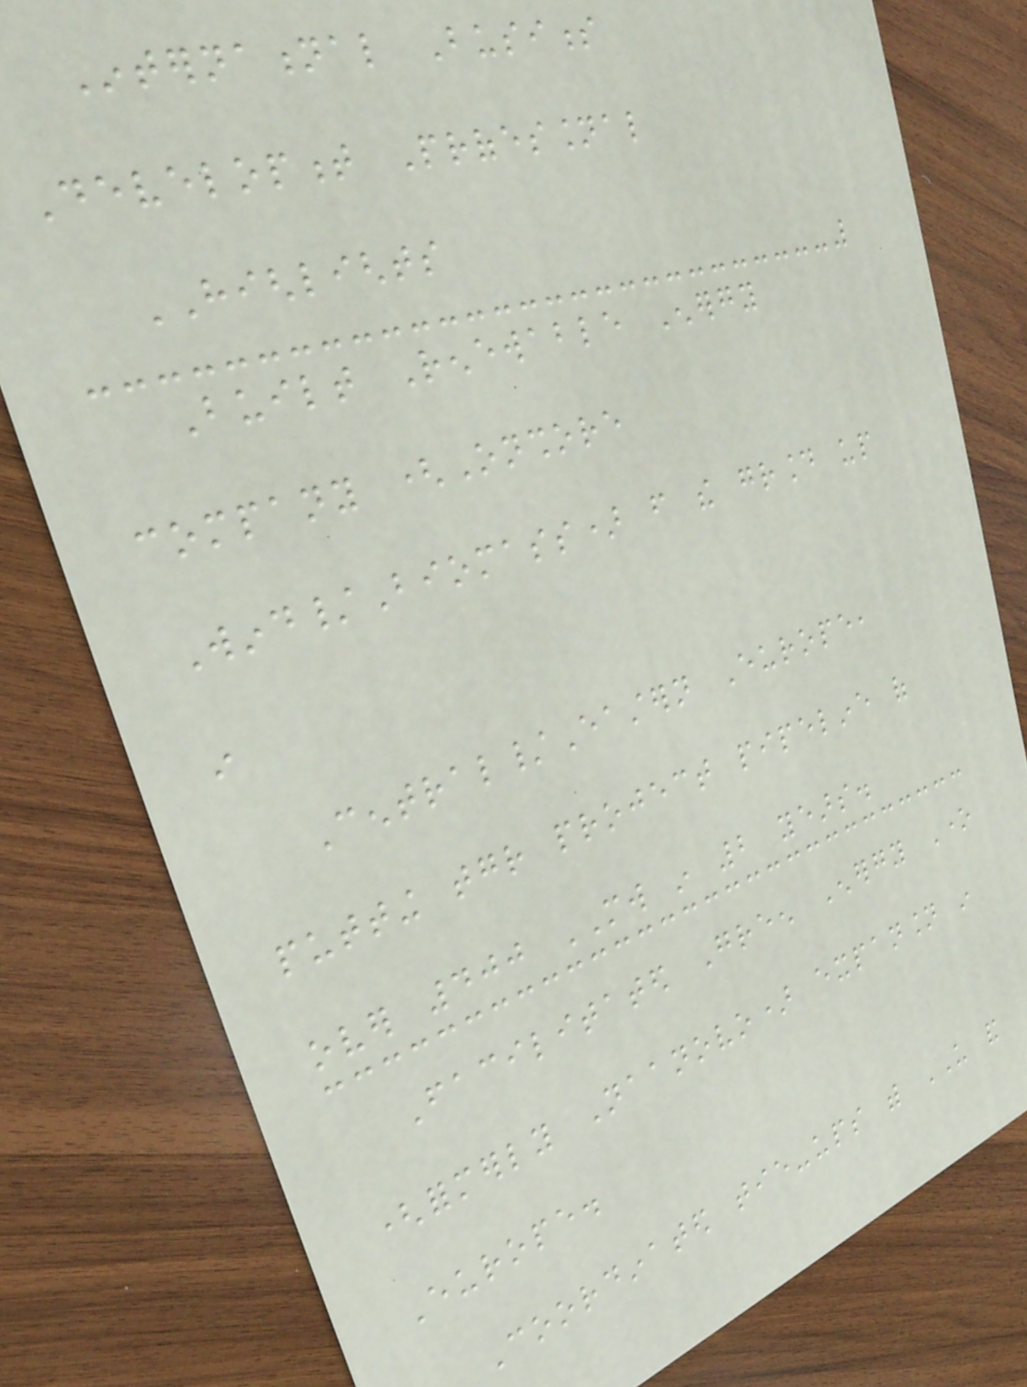International Business
Development Professional
HIGHLIGHTS
Built Renewable Energy
company (Onshore
Wind/Biomass) from the ground up
in
Central/Eastern Europe,
putting together project pipeline of
over 400 MW in 2 years.
Facilitated Green Energy One
(formerly Naanovo) expansion in
Europe.
Coordinated tie-ups with US and
